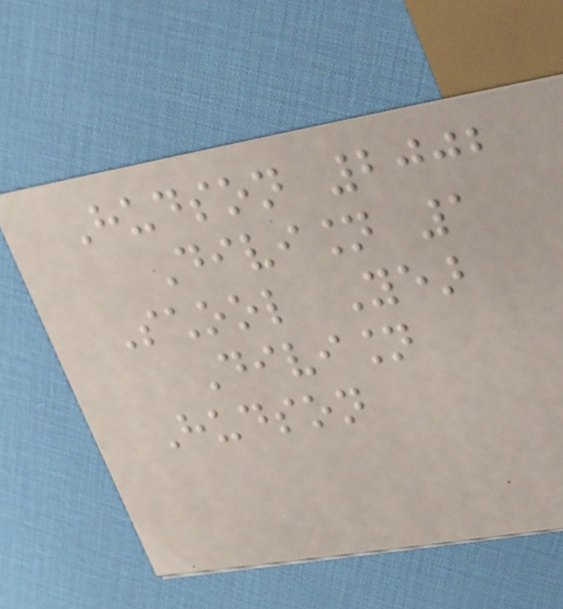Hudson 2002
Division 1
School Year
Division
Hudson
